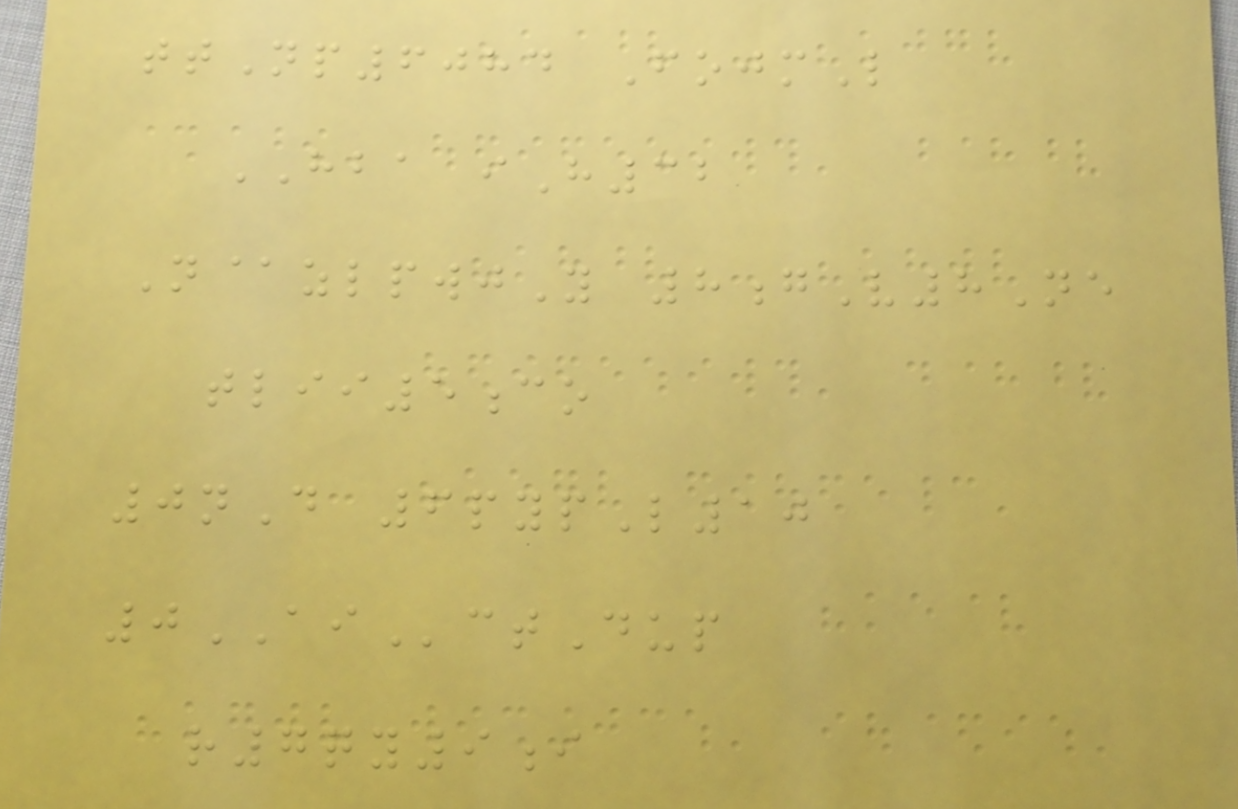ttNp6084 FojmL
HBA iH32
N@zlpwjY 8gV8Ne
tlii5co
0nD 6pypL10
0AIctDup
r7qy9i
